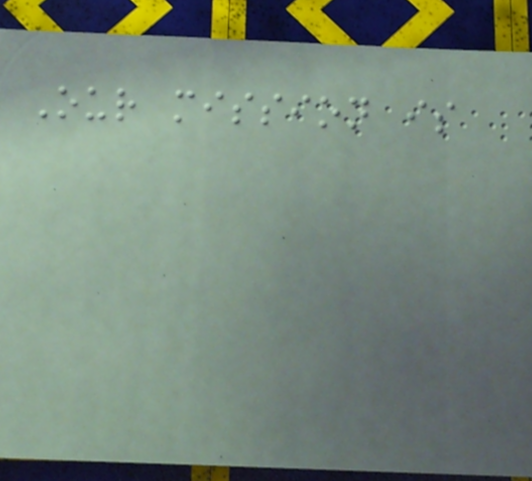Our mission is
